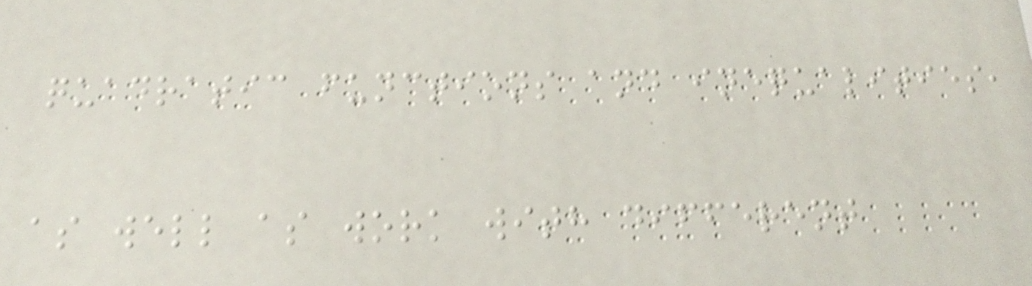quadratic functions and inequalities,
as well as work with different
